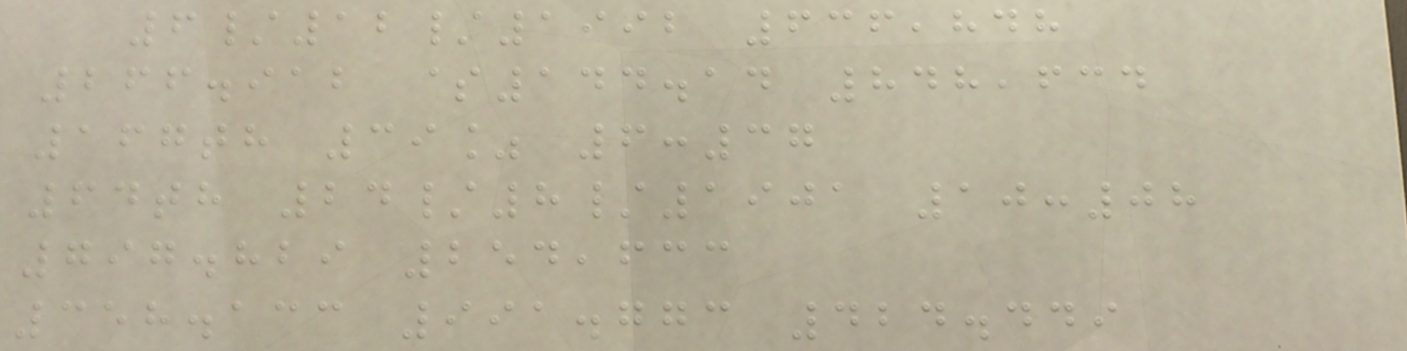6/12/1992 636,848
266.912 $144.14 848,634
167th 39% 6:37
64th 24/8/1901 10:08
797.829 254,633
358.133 991.773 424.449
